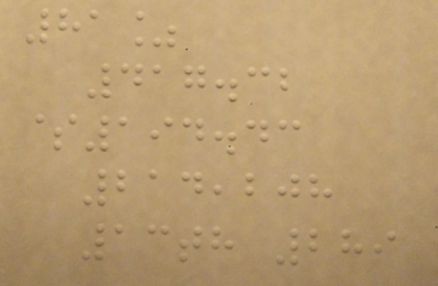81%
417.32
$194.43
214,208
13th 289
